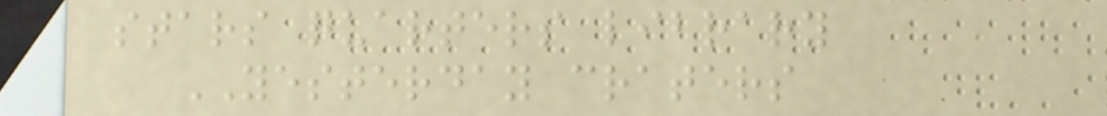stars quarters library
YESTERDAY craters
